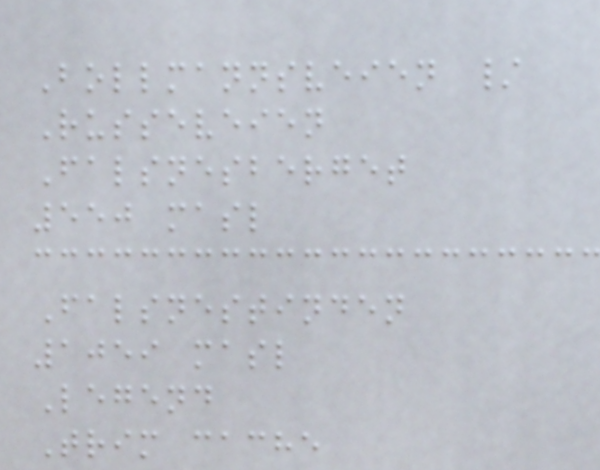Bollmannsveien /
Russeveien
Falsnesberget
550 masl
Falsnestinden
1059 masl
Legend
Trim cache
